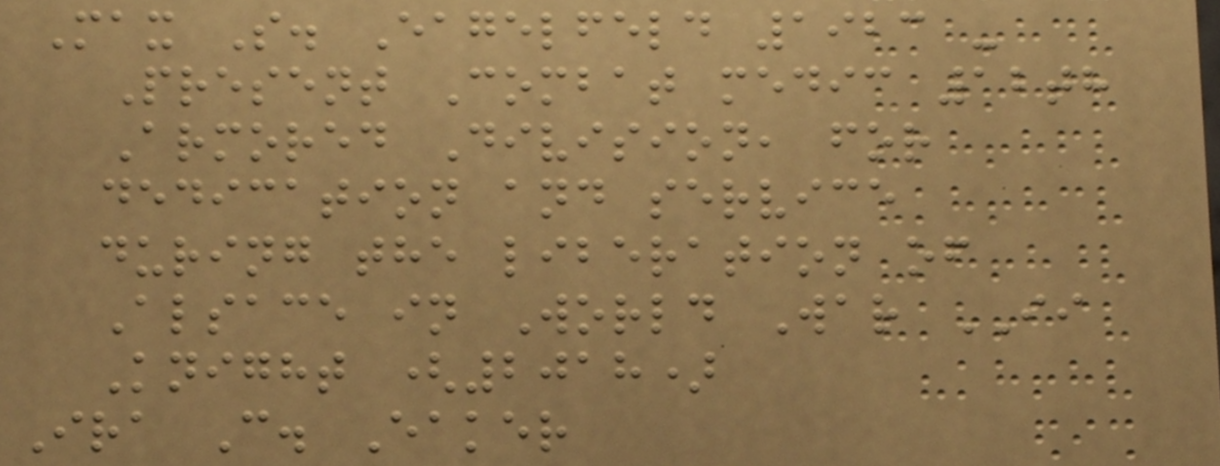Max S. Eagelfeld 1923 -
Present Combat medic 12th
Armored Division, for
dedication and service
during the liberation of
Alsace in World War II
Knight (2018)
Ira C. Eaker
